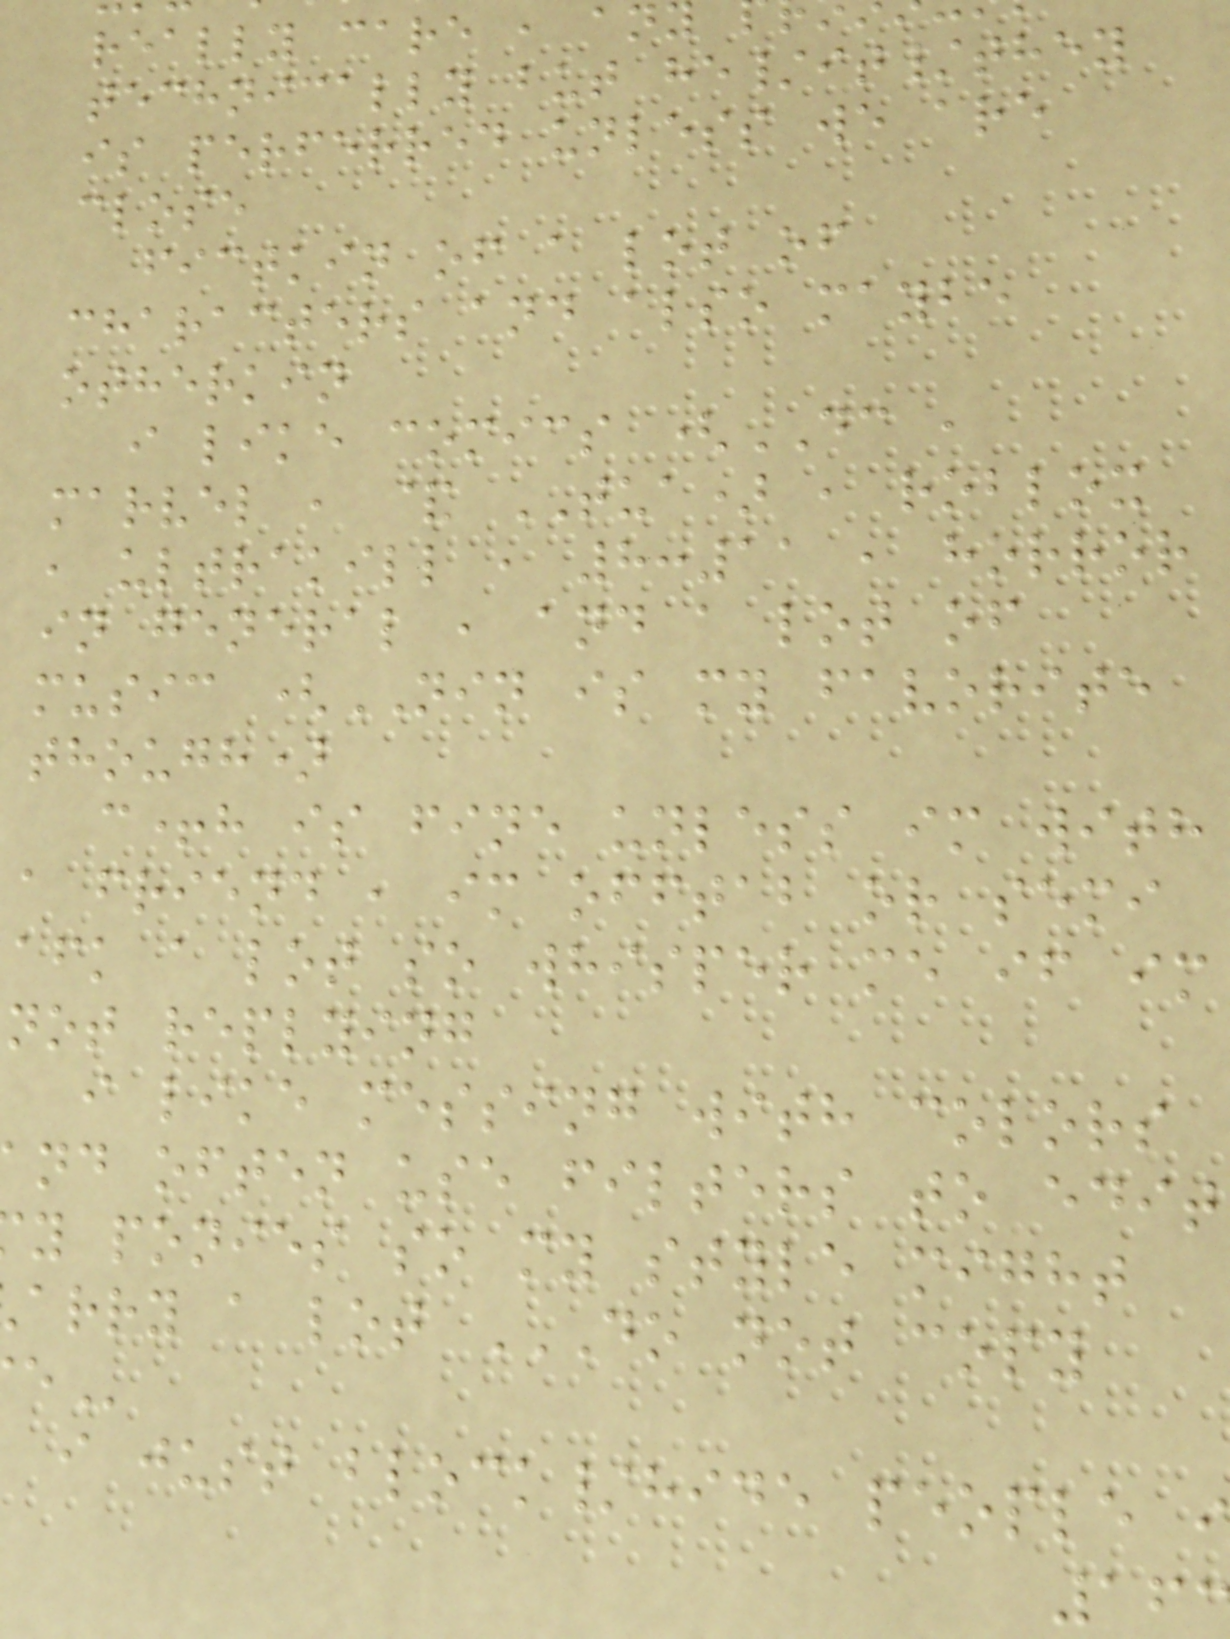really care , an
technically but he/it/they
is perferred unless we are
close
fictkin of a lot of
characters and also maybe
otherkin
i like comics (DC ,
marvel , & TUA) , roblox
, ultrakill , 8:11 , horror
in general , and a lot of
music (NIN is my favorite
though)
c+h is fine unless im with
a friend , im offtab or semi
afk a lot so whisper me if im
not replying
i like messing with colors
nd often use filters to edit
y ponies so my style might
i just block/hide people
